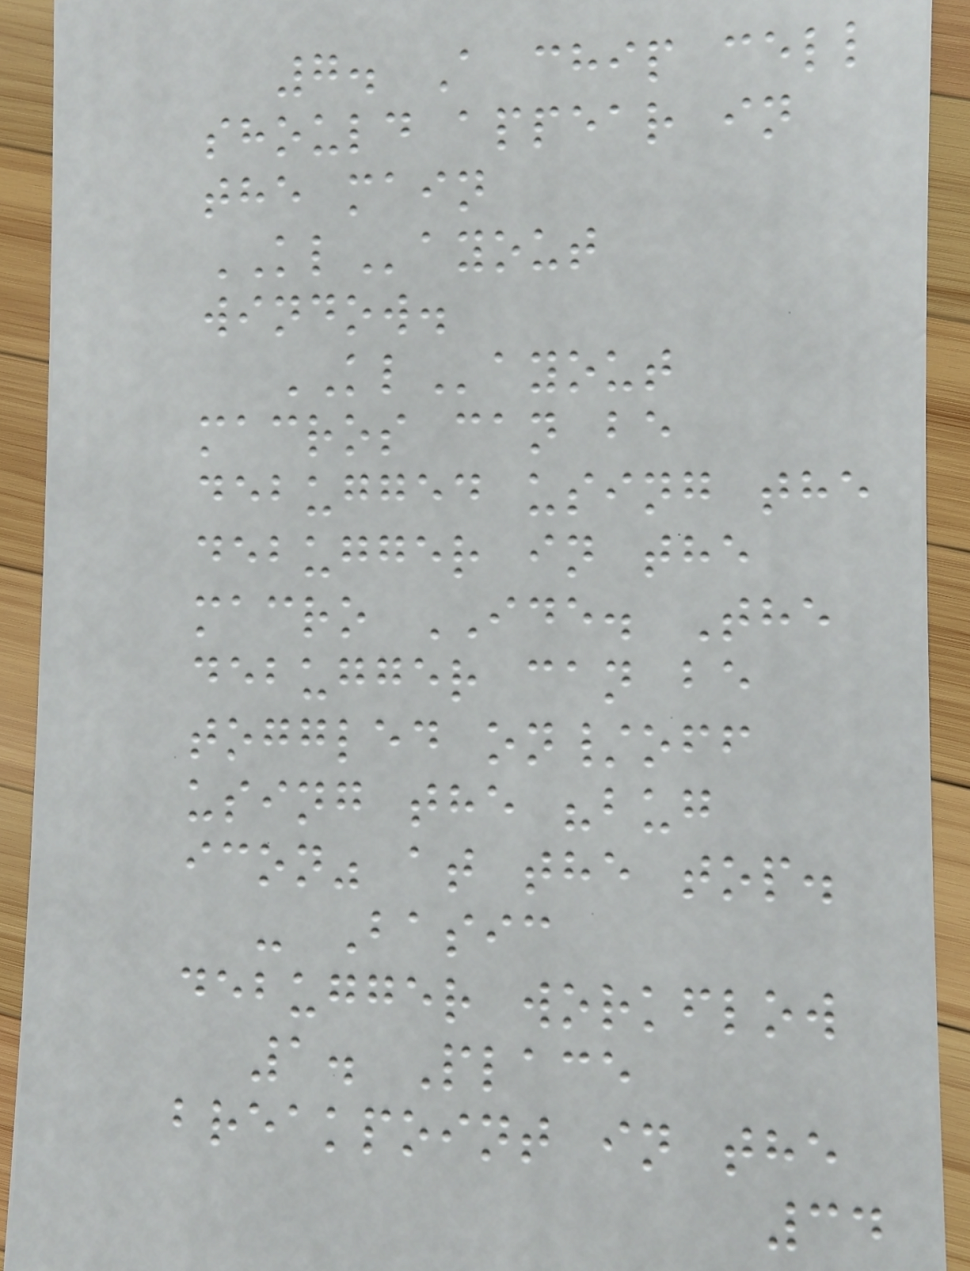7. A chip cell
should appear in
the main
KLayout
window.
KLayout
macros can be
debugged using the
debugger in the
macro IDE. The
debugger can be
toggled on/off
using the "bug
icon" at the top.
- Basic
debugger workflow
1. Place
breakpoint in the
34
